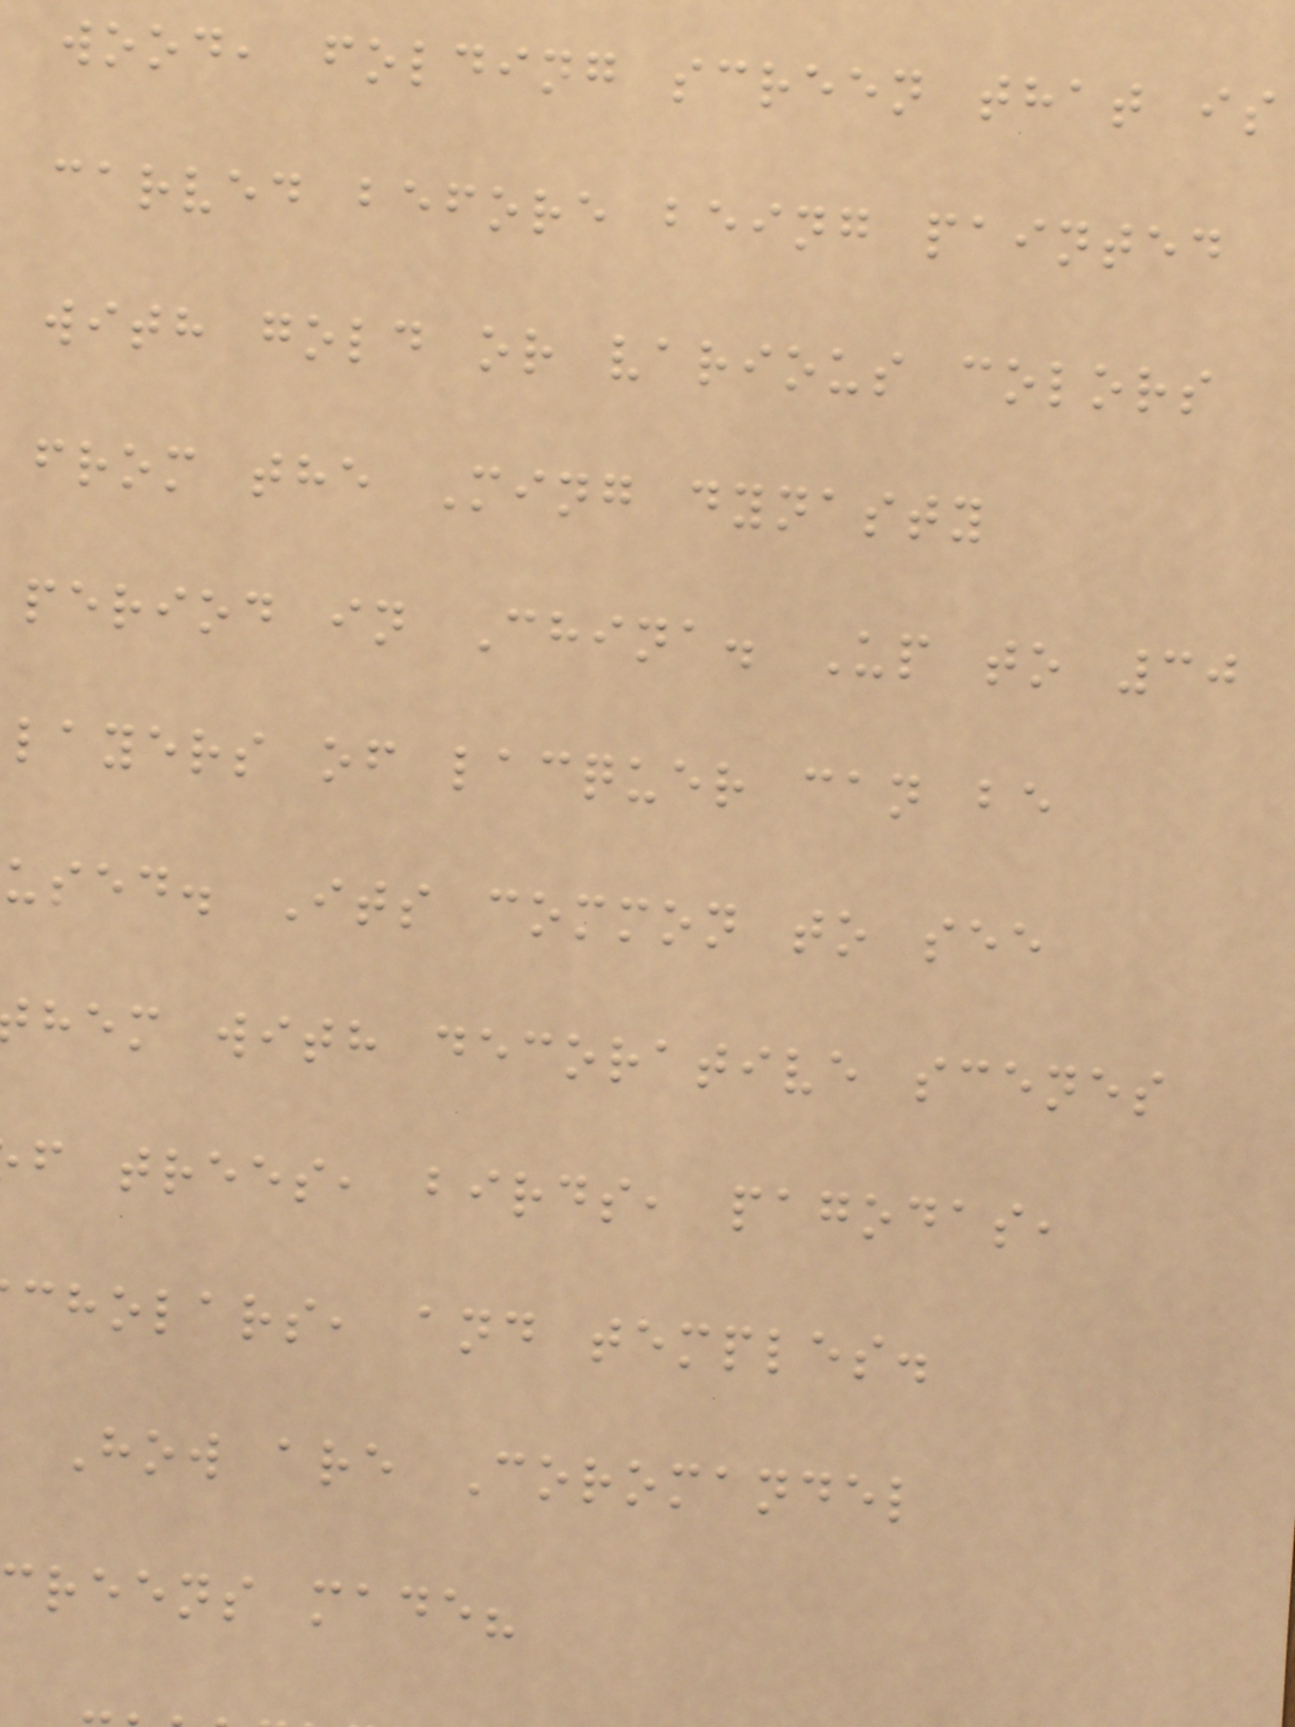wood, folding screen that is
carved before being painted
with gold or various colors
from the Ming dynasty
period in China. Up to 30
layers of lacquer can be
used. Its common to see
hem with decorative scenes
f trees, birds, pagodas,
cholars, and temples.
How are Coromandel
creens made?
